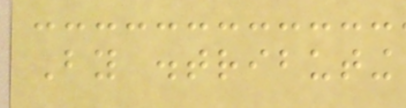By distributing
